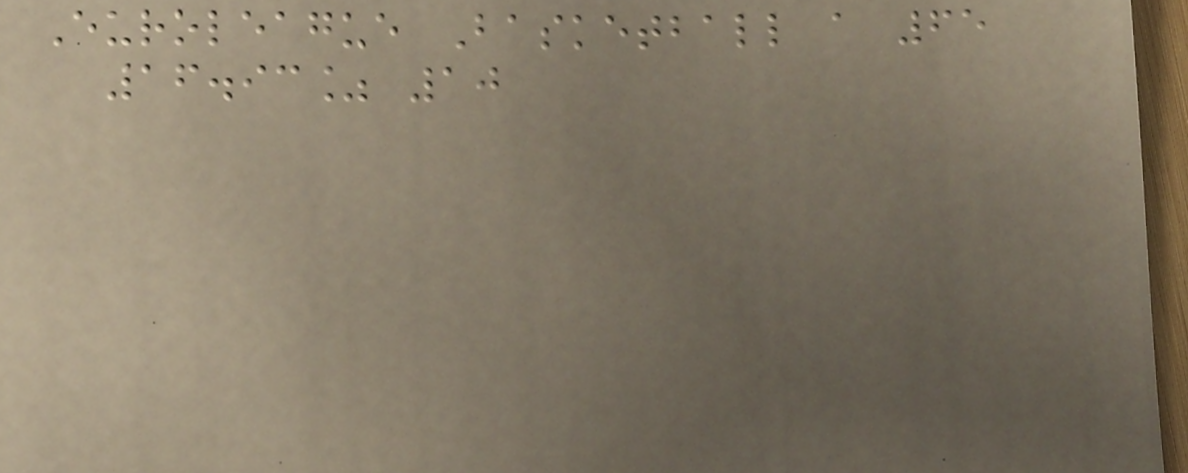Euroleague Basketball a 65
16.93% 10
